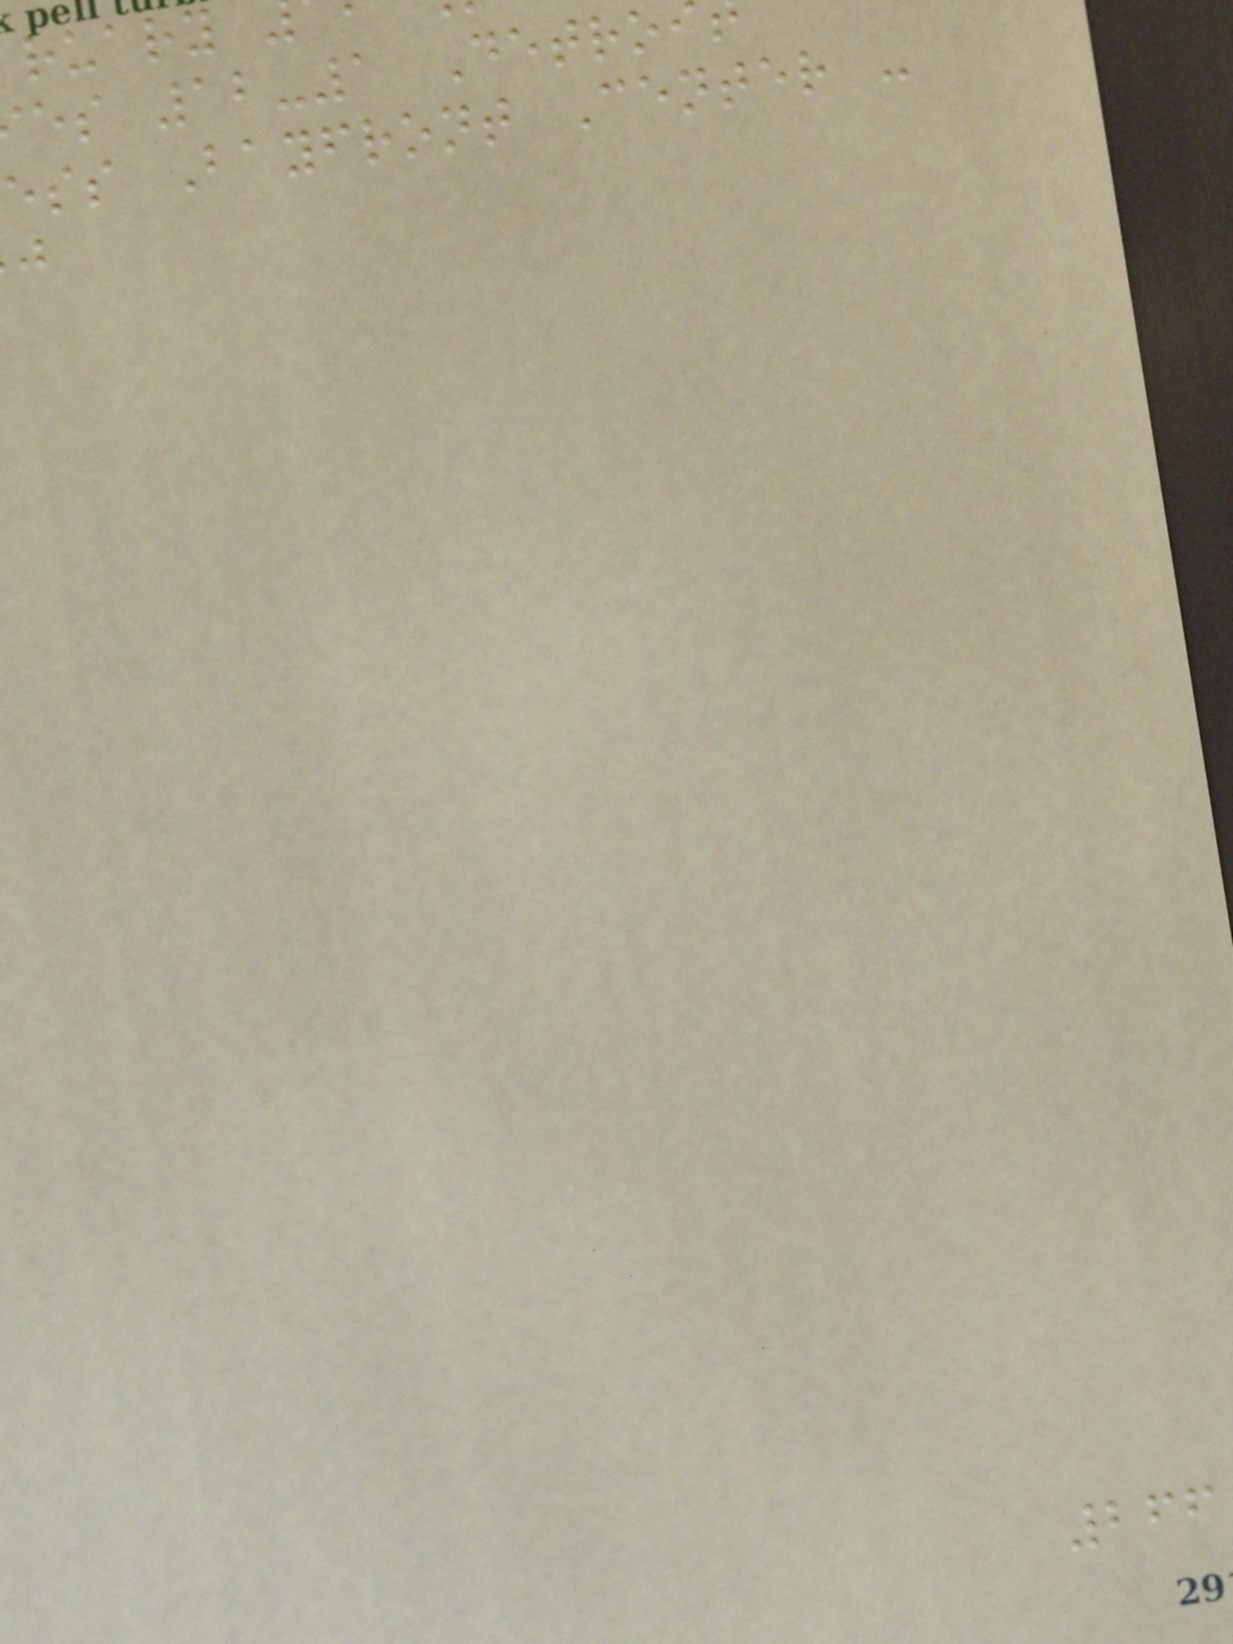es 12-1 Detro
ess Bayfront Center -
266
